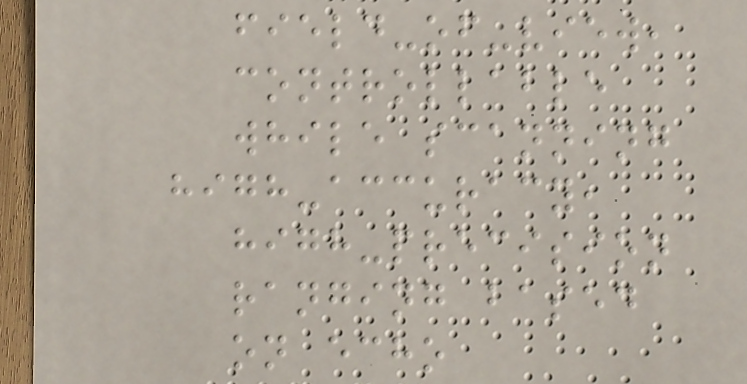field-of-view,
controllable
while scanning
high-accuracy,
high-precision
ranging based
on echo
